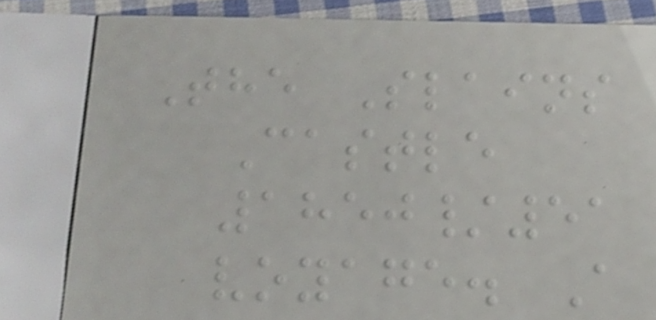The Slains
Castle
1850/51
voyage. A
